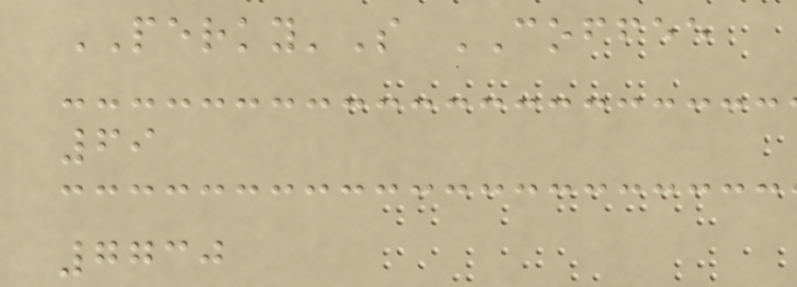PERKY'S COFFEE
69
7730
